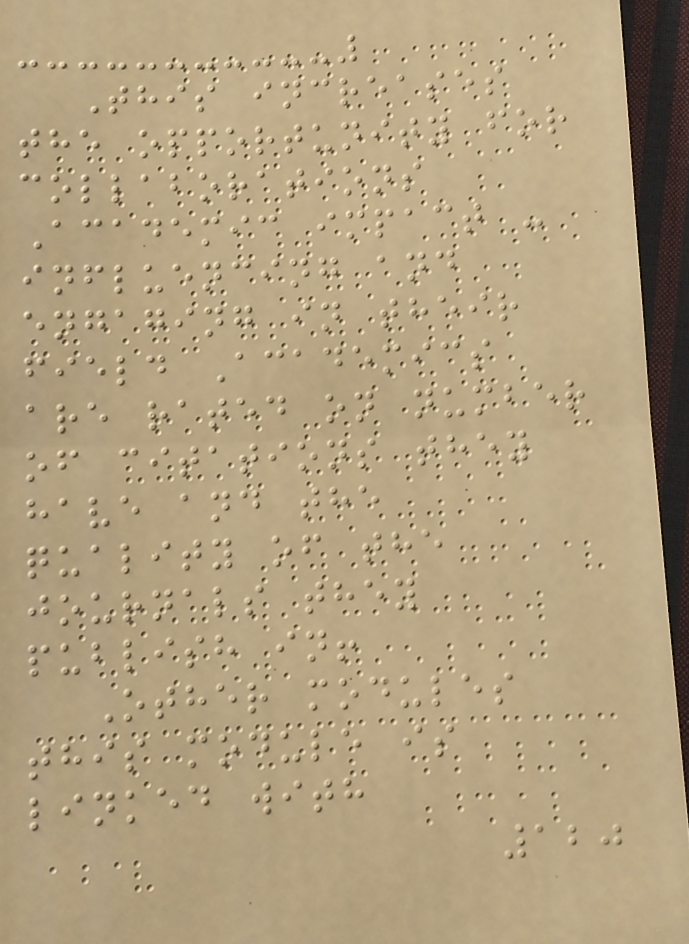This increases
the opportunity for
collaborations
Academic impact -
influencing and
engaging in their
field Academics
are rated on number
of citations they
have and the
quality of the
journals they
publish in!
Other modules
this module is
linked with
120
